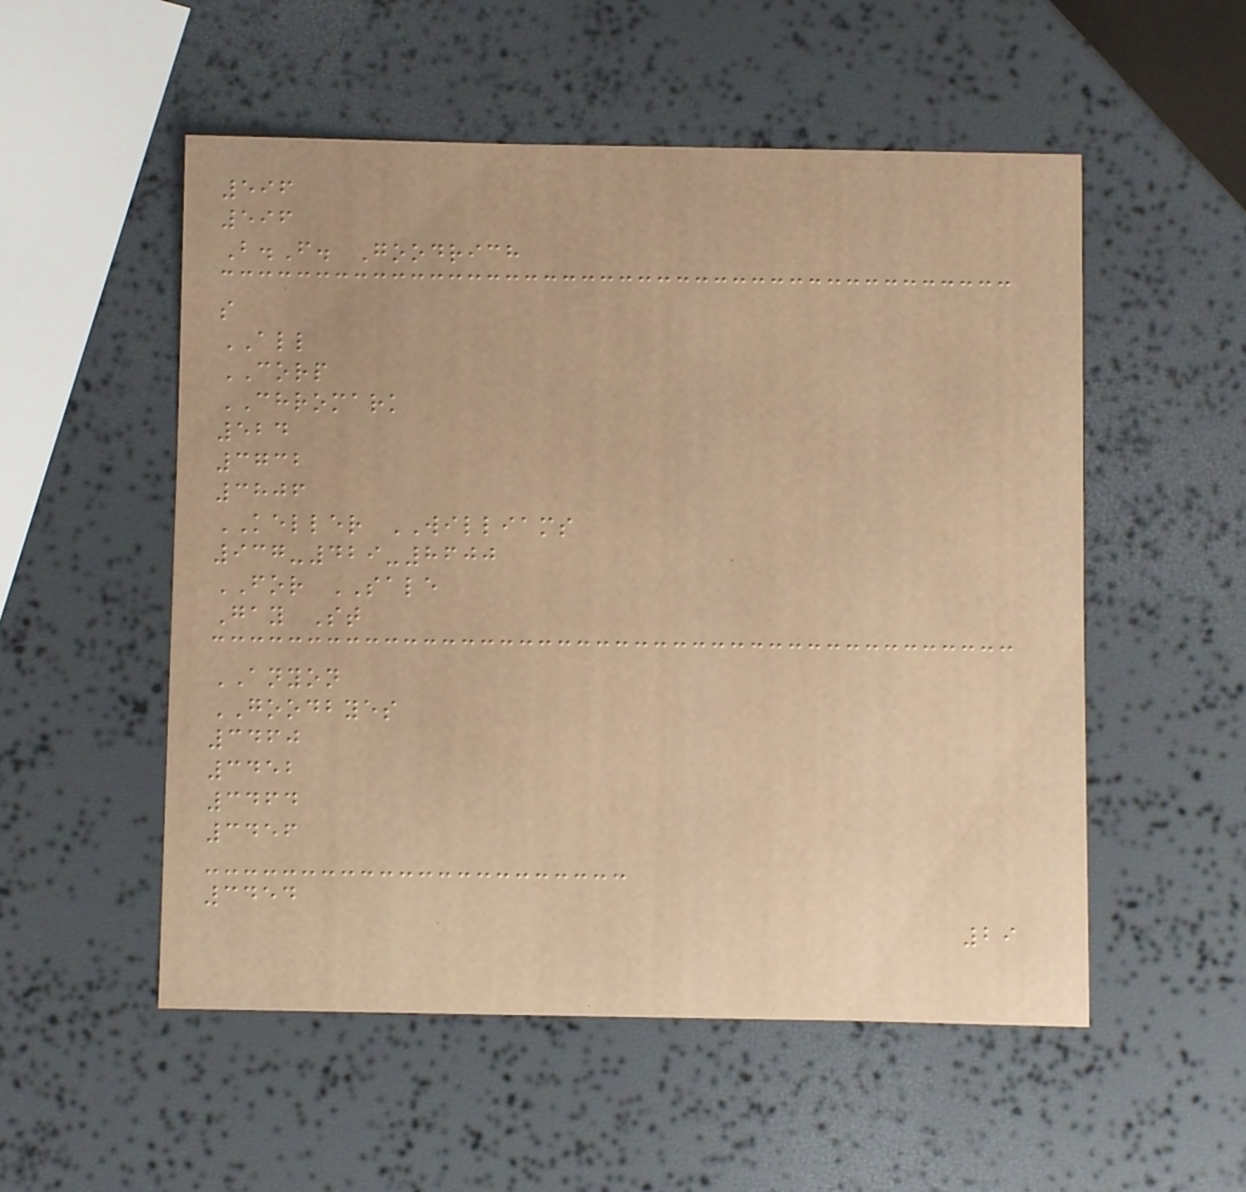596
596
B.F. Goodrich
s
ALL
CORP
CHROMARK
524
3732
3806
KELLER WILLIAMS
937-429-8600
FOR SALE
Gay St
ANYON
GOODBYES
3460
3452
3464
3456
3454
29
